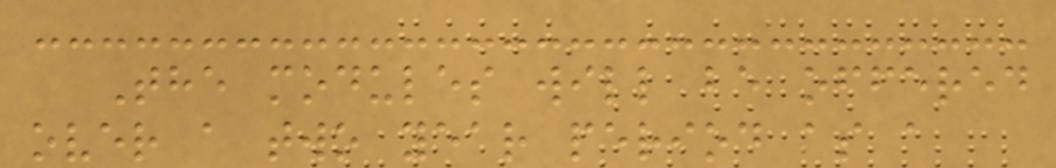The modules will be offered
over a two year period as a
